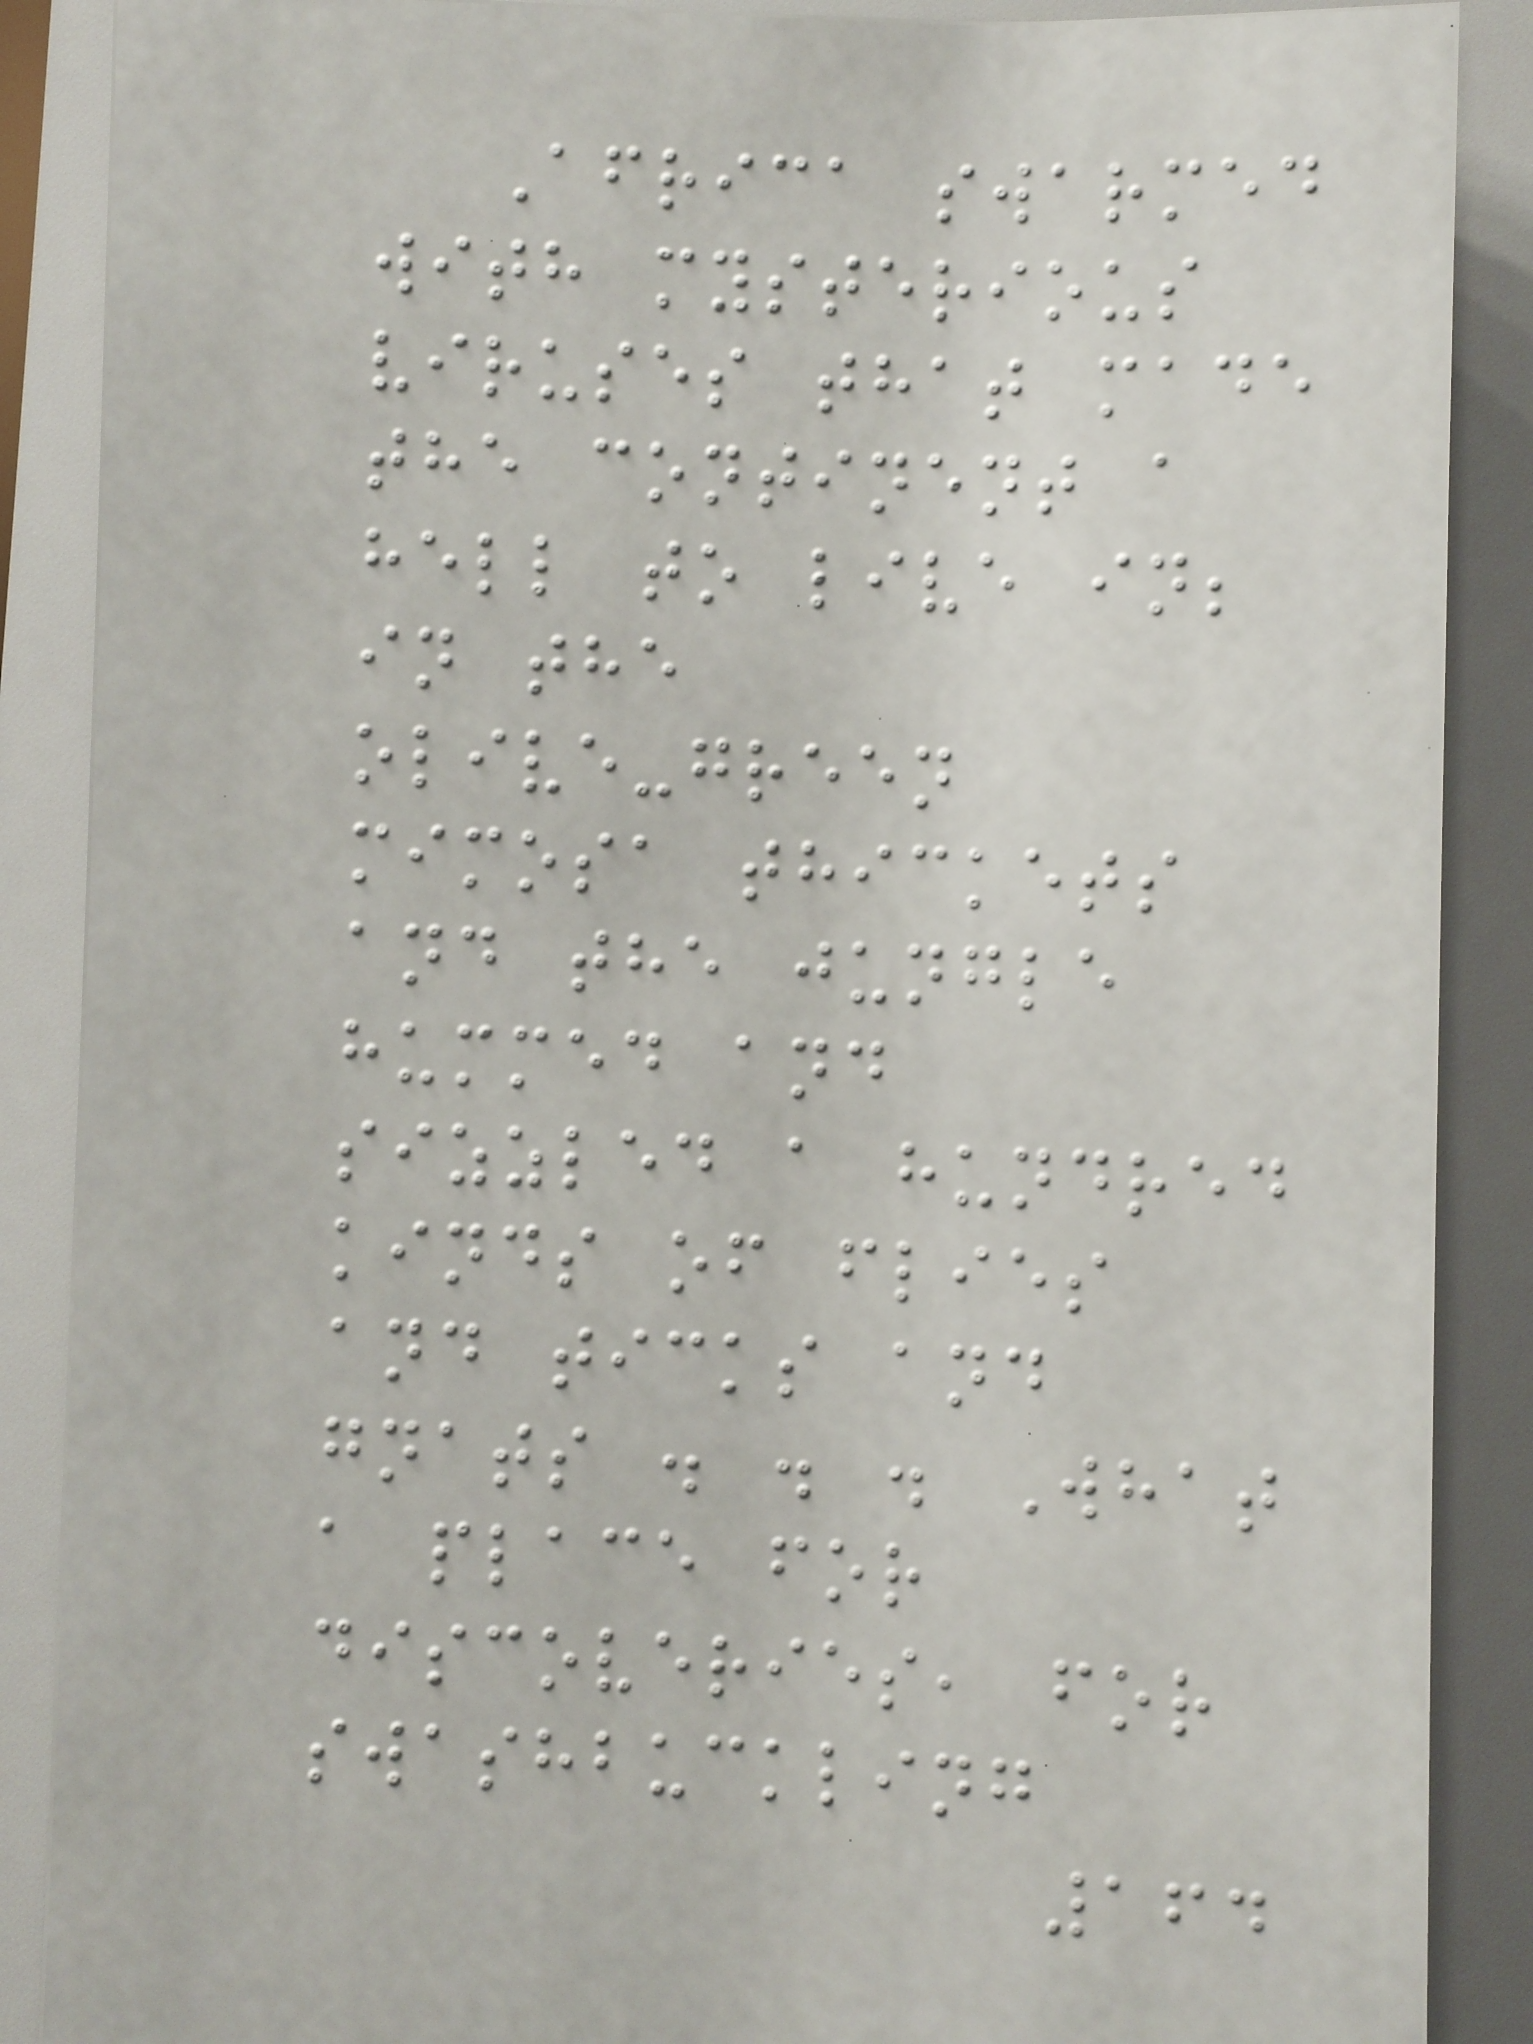Africa swarmed
with mysterious
viruses that made
the continent a
hell to live in;
in the
olive-green
mimosa thickets
and the jungle
hummed and
sizzled a hundred
kinds of flies
and ticks and
gnats . . . What
a place for
discoveries, for
swashbuckling
164
